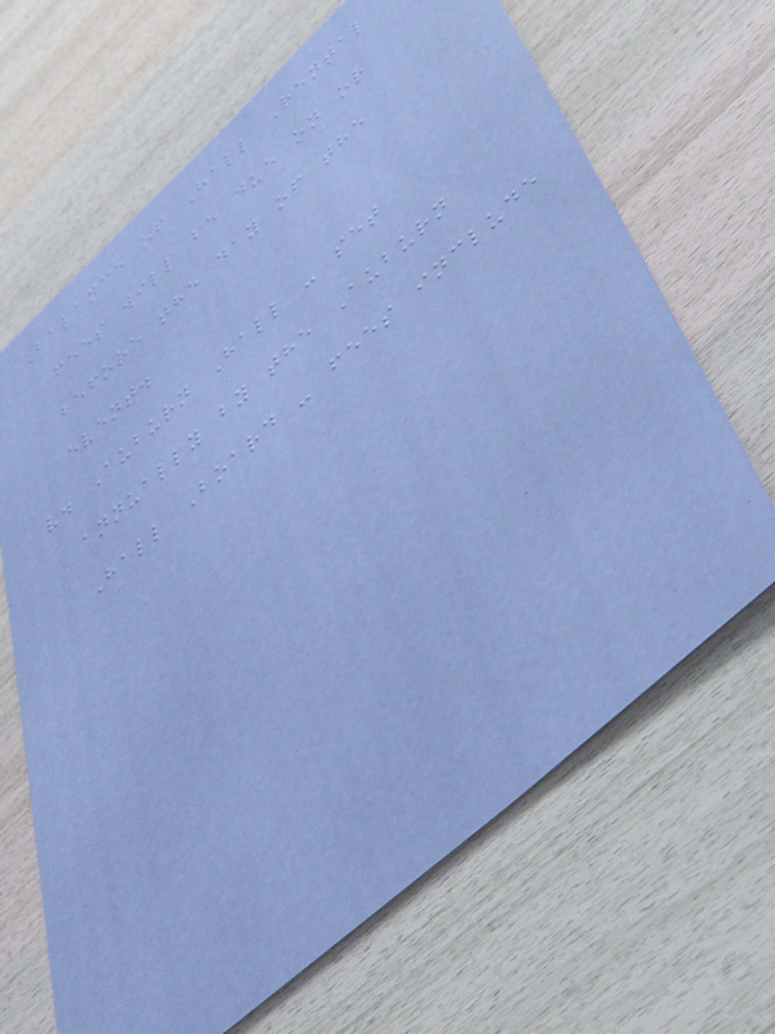Balance of Hall Rental
fees will be due on or
before the day of the
event.
v. Auburn Hall - set
annually by the Auburn
Hall Board - fees include
